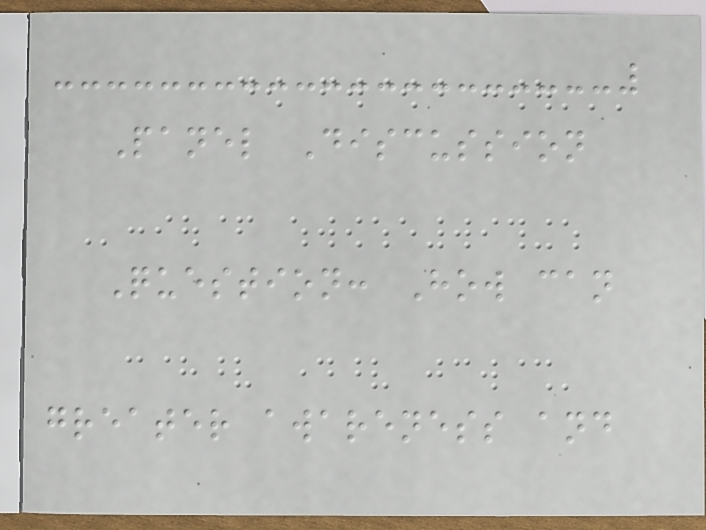Panel Discussion
Question: How can
greater awareness and
